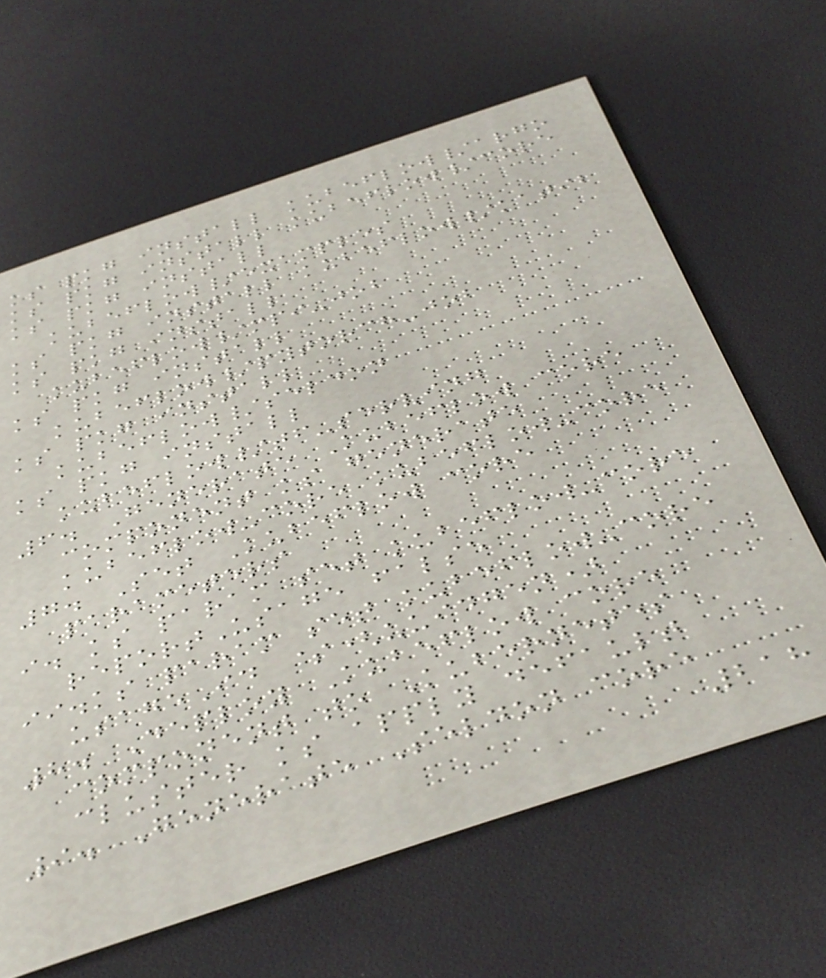ks pkg install kubeflow/argo
ks pkg install kubeflow/core
ks pkg install
kubeflow/examples
ks pkg install kubeflow/katib
ks pkg install
kubeflow/mpi-job
ks pkg install
kubeflow/pytorch-job
ks pkg install
kubeflow/seldon
ks pkg install
kubeflow/tf-serving
6. Generate Kubeflow core
component ks generate
kubeflow-core kubeflow-core
7. Set Kubeflow core
parameters
i. ks param set kubeflow-core
reportUsage false
ii.ks param set kubeflow-core
usageId $(uuidgen)
8. Deploy Kubeflow core
component to Kubernetes
cluster ks apply default
9. Generate Seldon core
218
